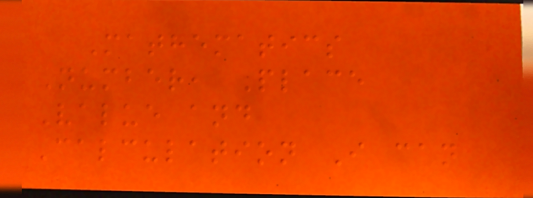Mathematics
Number, Place
Value and
Calculation I can
